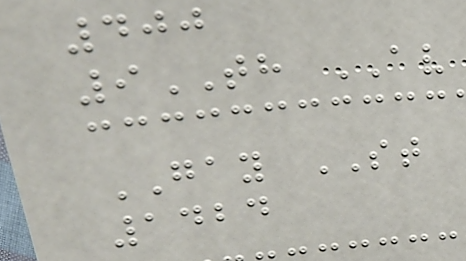400
9TH AV
GAY ST
1424
